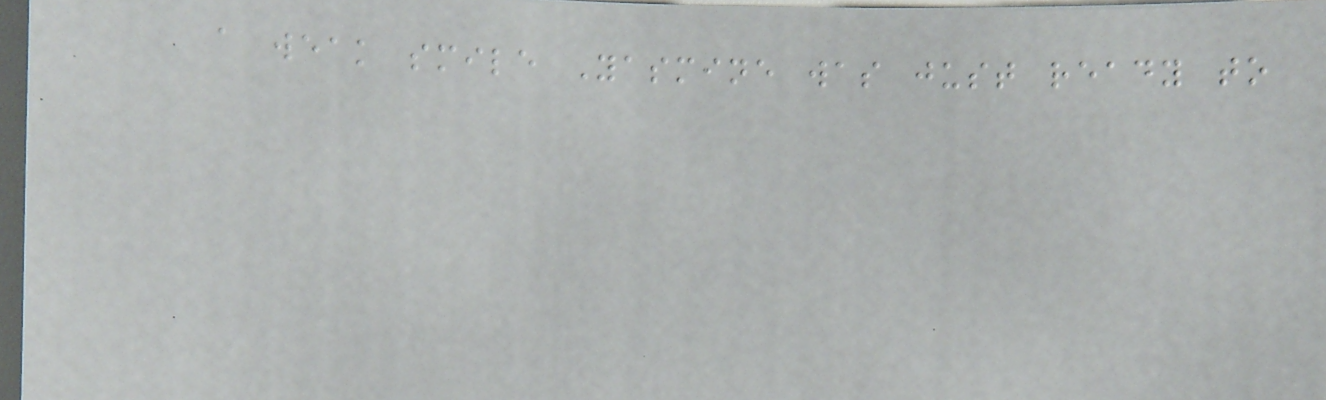a weak smile Yasmine was just ready to
